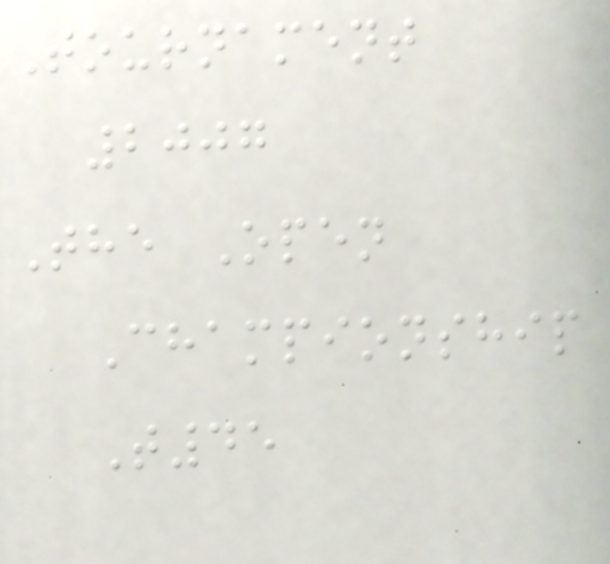Tournament
2007
The Open
Championship
T45
